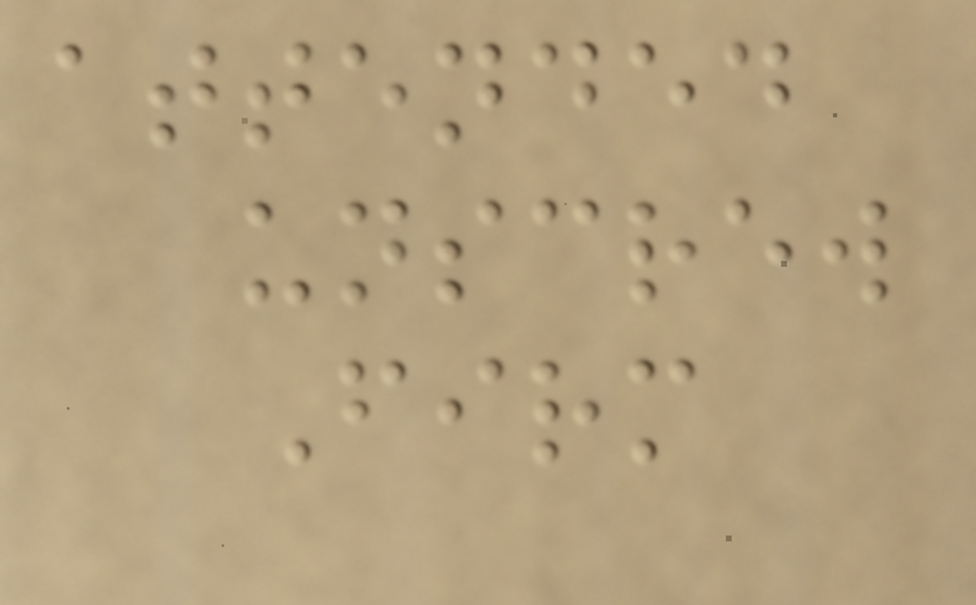attended
unscrew
Firm
